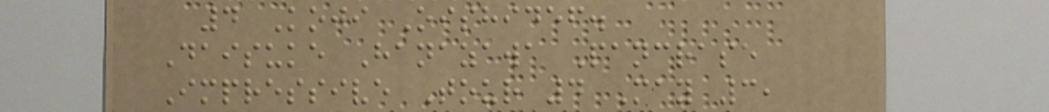4 Koji Oishidef.
Daisuke Hanazawa Pancrase
Impressive Tour 4 May 3,
